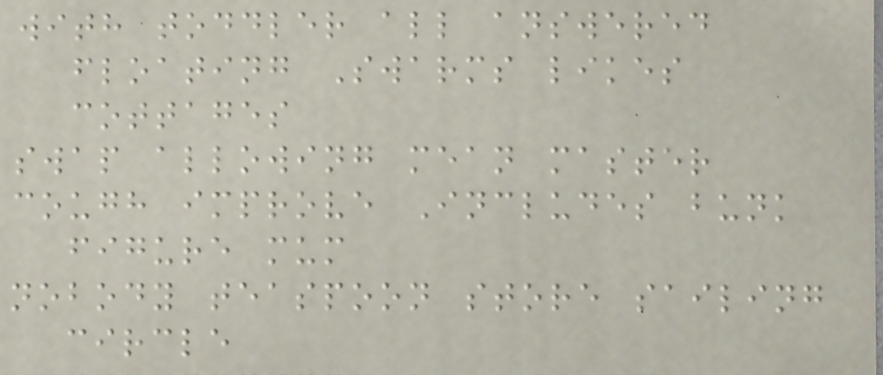with toddler all answered
floating Swarms likes
cottages
swap allowing mean master
cough improve Includes bunk
figure mum
nobody teaspoon store sailing
circle
